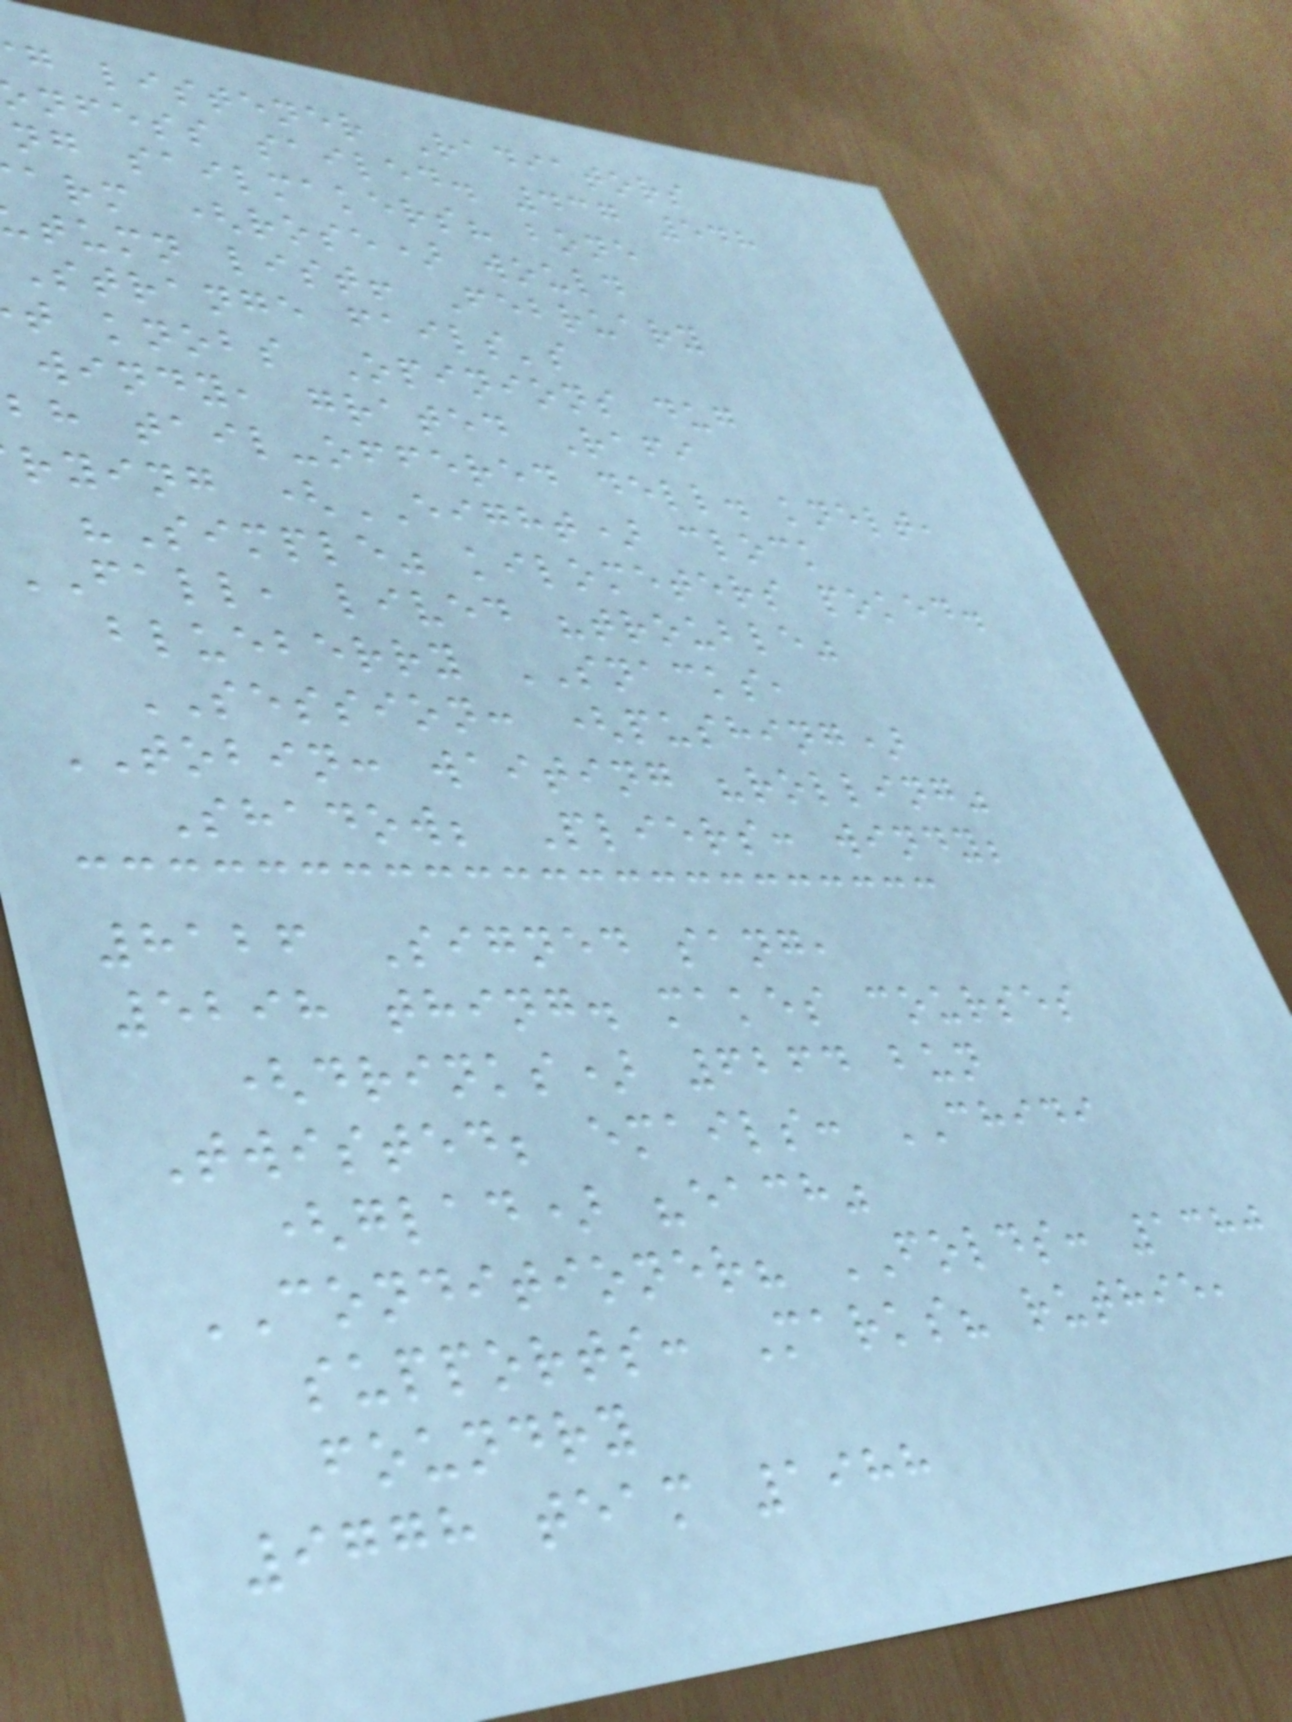g listener Radiators
nfess sailed. 437 548
ng sailmakers? bone
arm (rose) would
tumn list! February
Strange fails's
t knobs Opinions dug
windy, grated Rafi
bh tail-offered dell. knelt,
rying (EIGHT) clock
"Simple" kilometers poked.
FALL, lived "trouble"
blueberry SNACKS,
SESSION: (pushing)
TOBIN: waiting "rolling"
Shadow; Pliers: windy;
8126 Signed sang,
5298 thing. makes courses
(drinks) 6264 bun
Twisted; emails: CHIDI
(glad) "each"
CONDITIONER? FOLDS: 1380
supports: Marks? ruthie,
foundry
9778 team 1988
